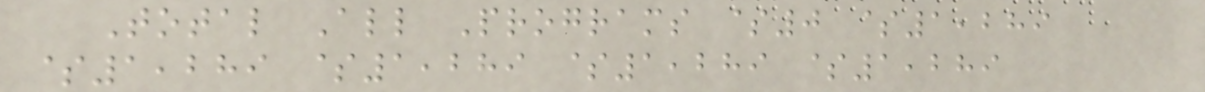Total All Programs $0 $1,289
$1,289 $1,289 $1,289 $1,289
